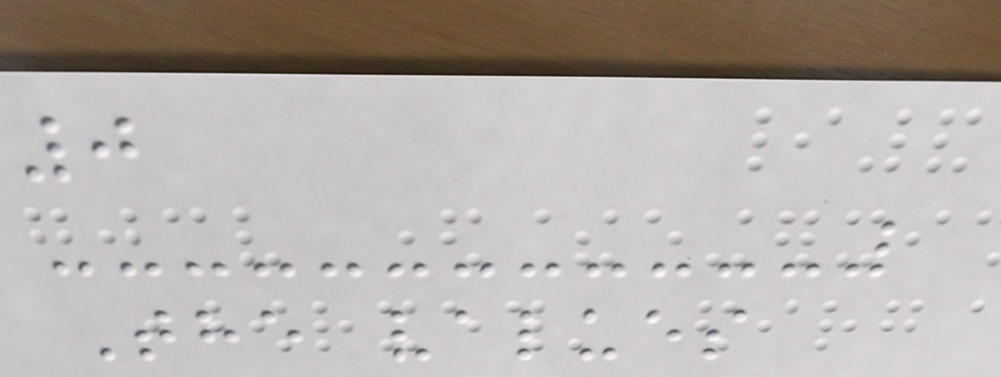0
The values
